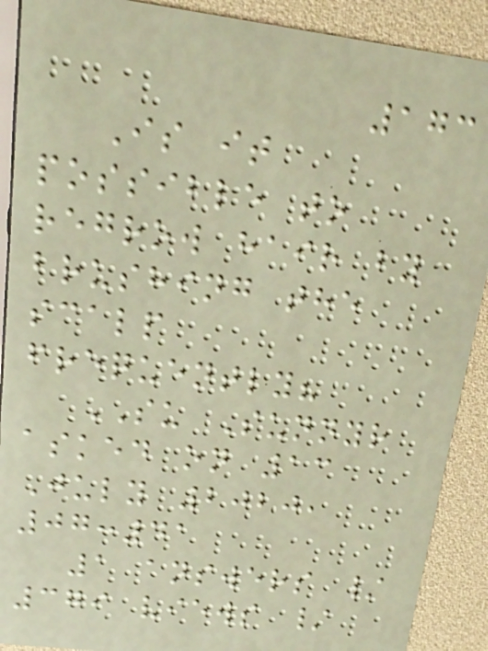173
Is it
possible to
regrow hair by
brushing the
scalp
frequently?
SU Sunnyr
asked on 13
July 2020,
07:41
1 answers /
379 views /
